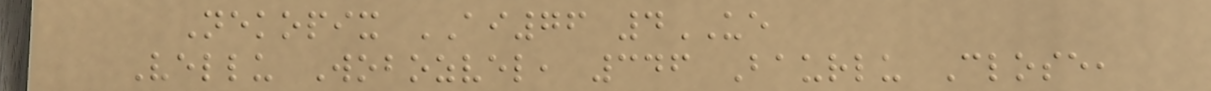Nekopix AI76 4UE
Vellu Wobozvel, 346 Baurlu Close,
